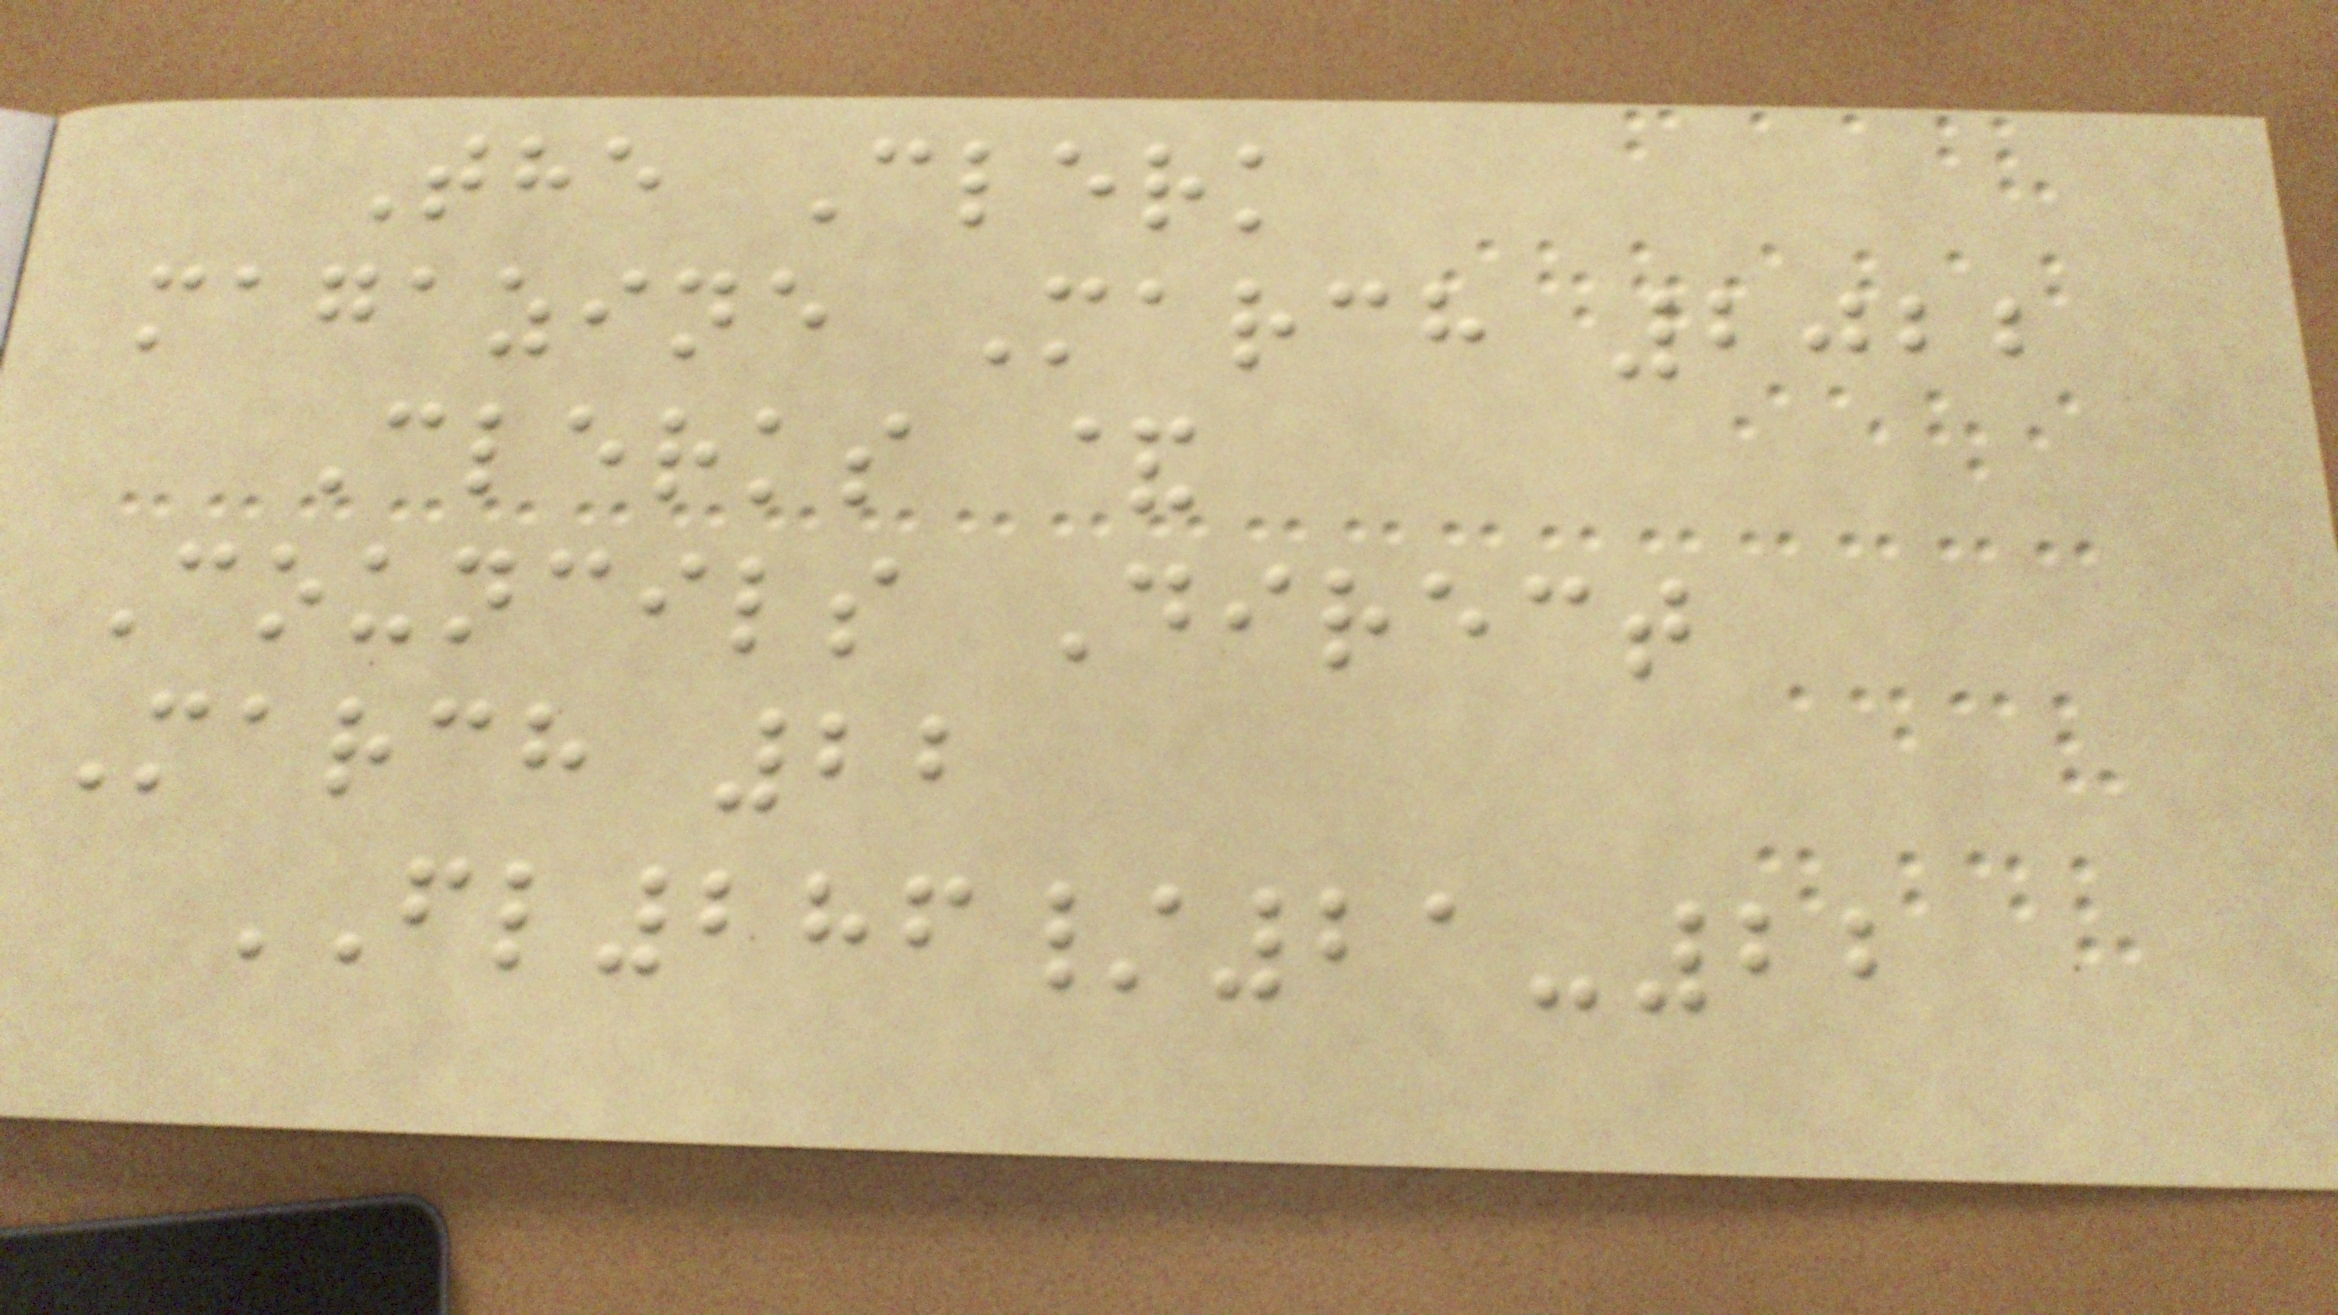The Clerk
magazine March 2022
Clerks &
Councils Direct
March 22
FL286/21-22
